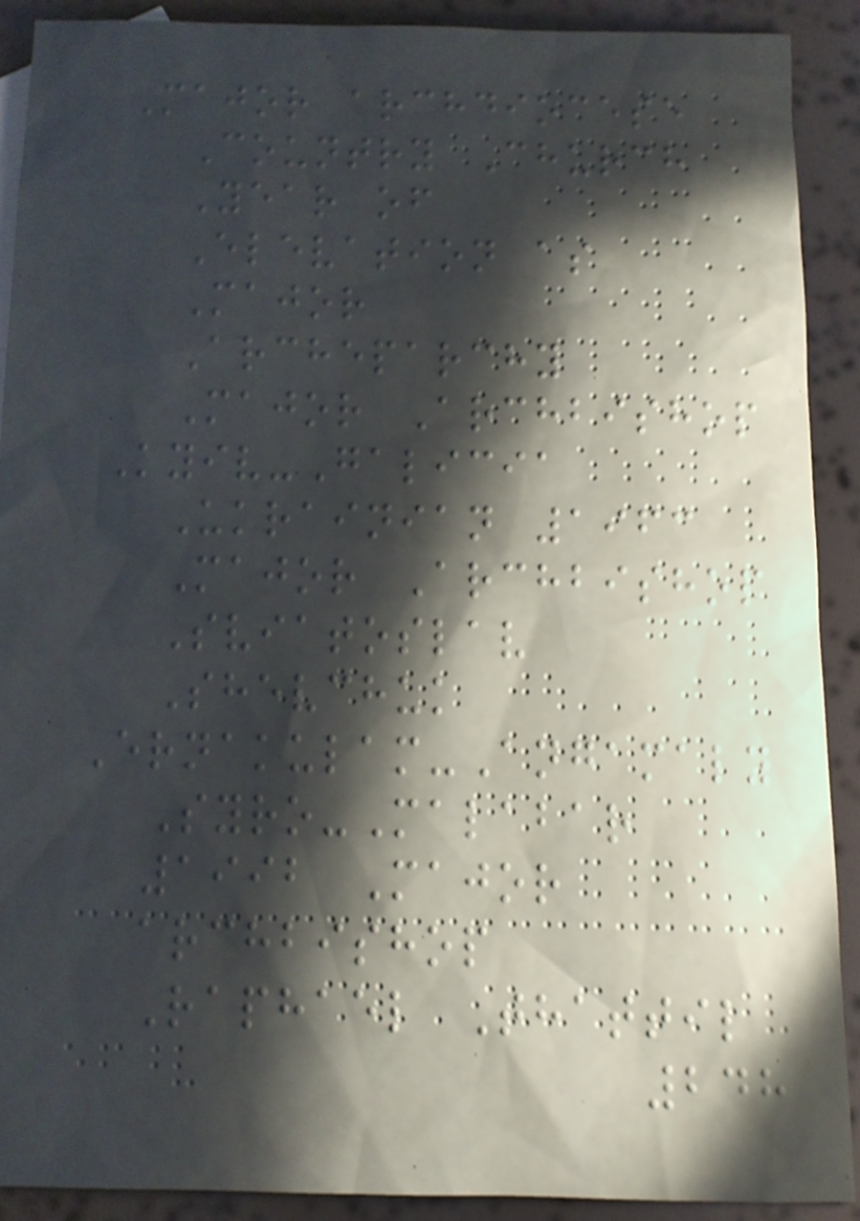Major archdiocese
Country Church
Year of
Elevation as
Major
Archeparchy
Major Archbishop
Kyiv-Galicia
Ukrainian 1963
Major Archbishop
Sviatoslav
Shevchuk
Ernakulam-Angamaly
Syro-Malabar
1992 Major
archbishop
Raphael Thattil
248
